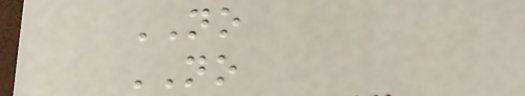NO
NO
